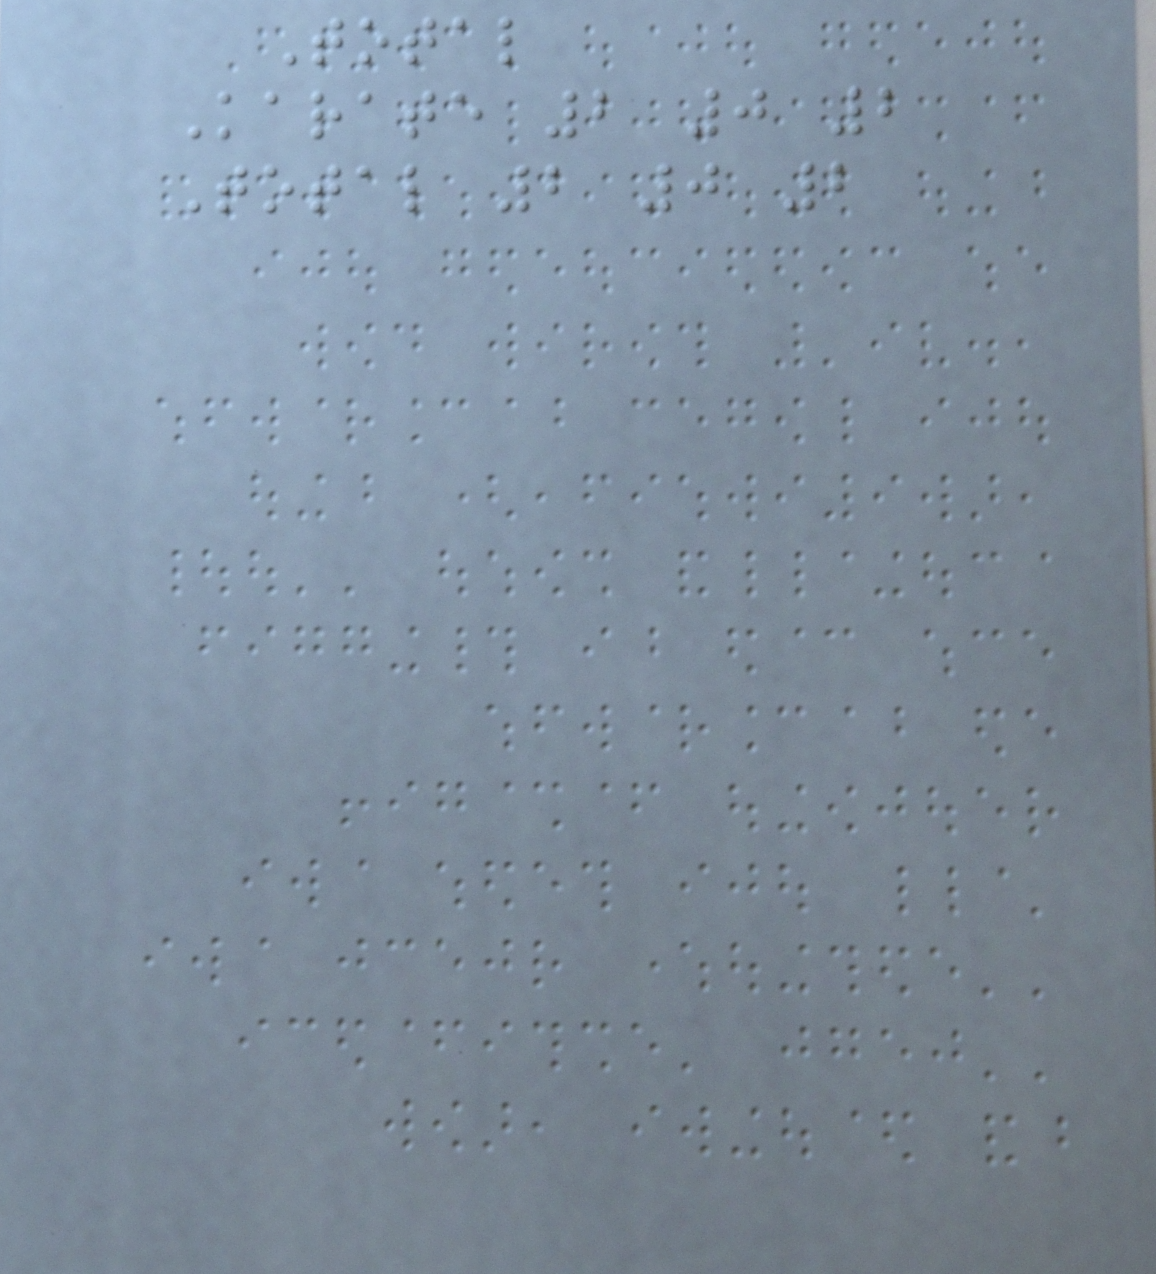Total
Karate 2 0 2
Total 2 0 2
